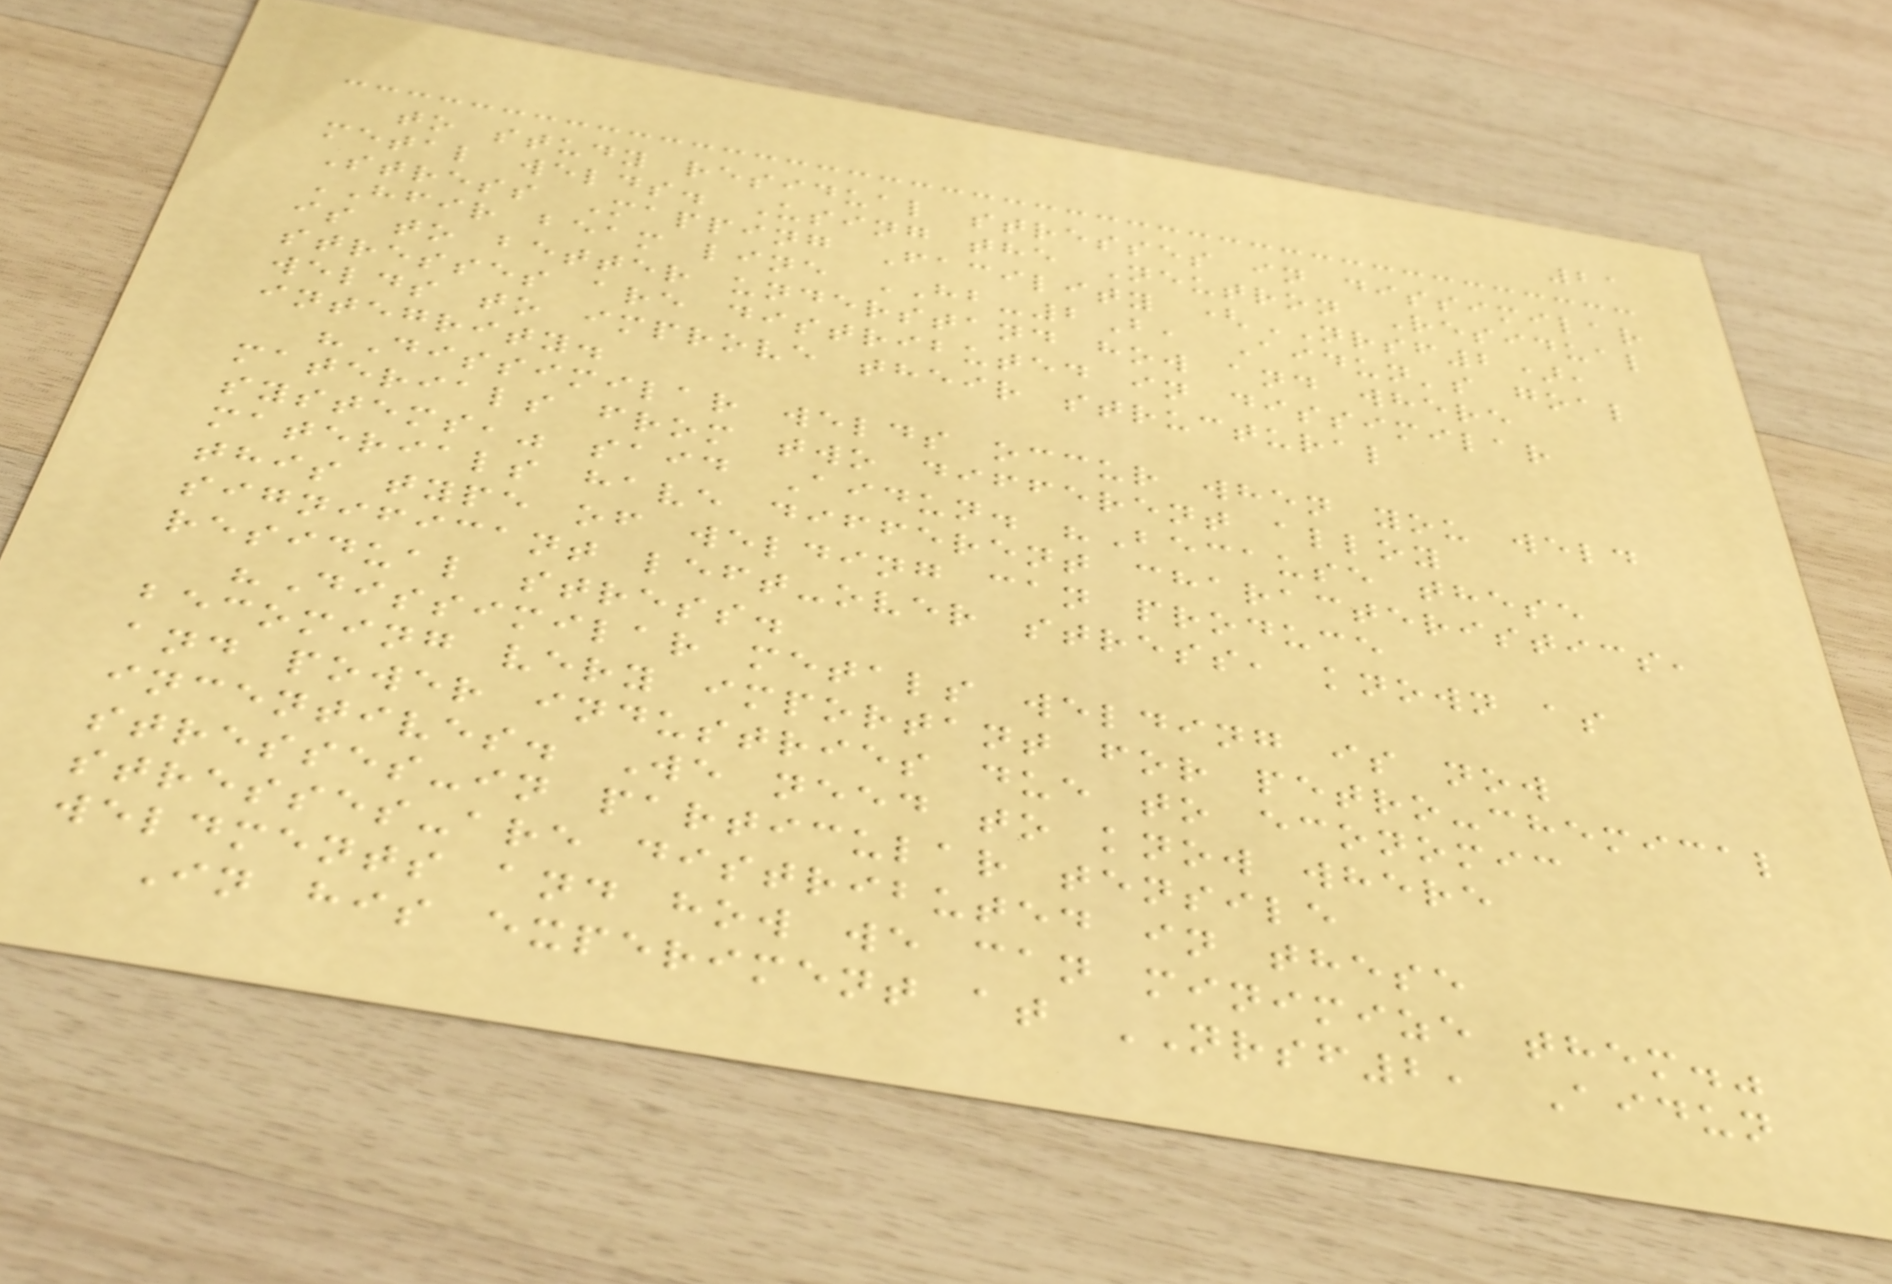21
to study residual stresses in dissimilar
metal welds. Using the Neutron Residual
Stress Mapping Facility (NRSF2),
HFIR beam line HB-2B, Aidun's goal
is to better understand how and where
stresses are distributed in dissimilar
welds to improve their structural
integrity.
"Dissimilar welds occur when you weld
materials from two different alloy
systems," said Aidun. "Because these
materials have different characteristics,
this type of welding can produce
significant left-over stress, known as
residual stress.
"Dissimilar metals welding is now
becoming very important for petro-chemical
and power industries due to economic
incentives. We need to know where
stresses-in particular tensile
stresses-are distributed in these
weldments and how we can minimize them."
In his experiment at NRSF2, Aidun
